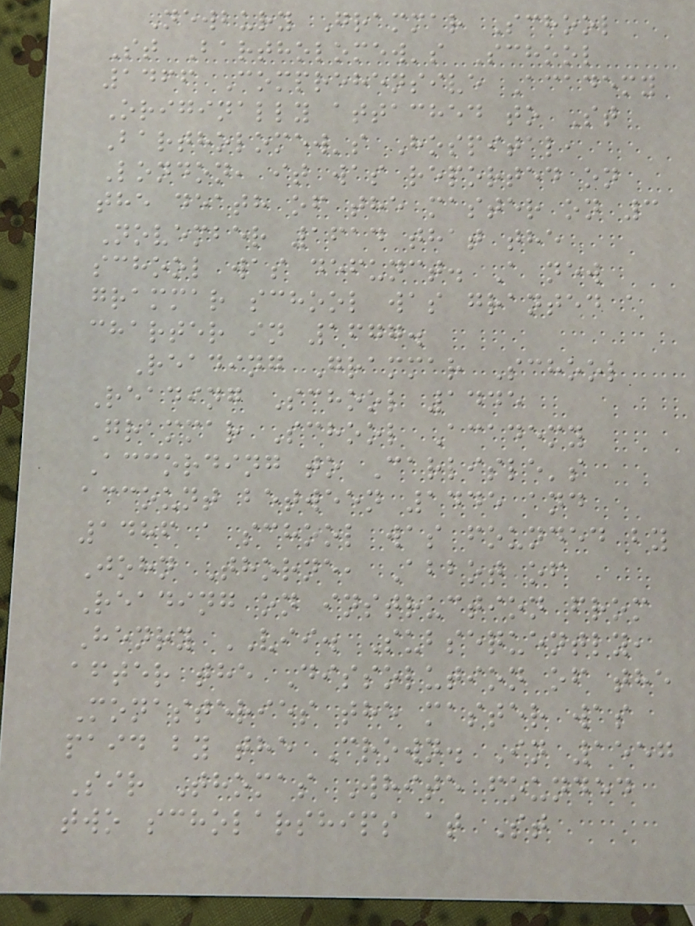Newbury Grammar School
St Bartholomew's School
1466 Comprehensive Academy
Originally attached to St
Bartholomew's Hospital,
London, it was reported on
the death of the master on 3
November 1614 that the
school was defunct. A new
grammar school was granted a
charter in 1677.
Reading Grammar School
Reading School 1445
Grammar School Academy
According to Carlisle's
account between 1445 and
1486 a school was founded by
John Thorne, Abbot of
Reading on instruction from
Henry VII. Subsequently,
after the Dissolution of the
Monasteries the master was
paid by the Crown. In 1557
Sir Thomas White founded
two scholarships at St
